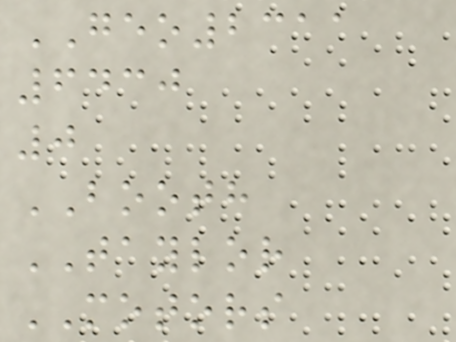GEO2311
6430
0
BOOTH
TAYLOR
MOTORS
